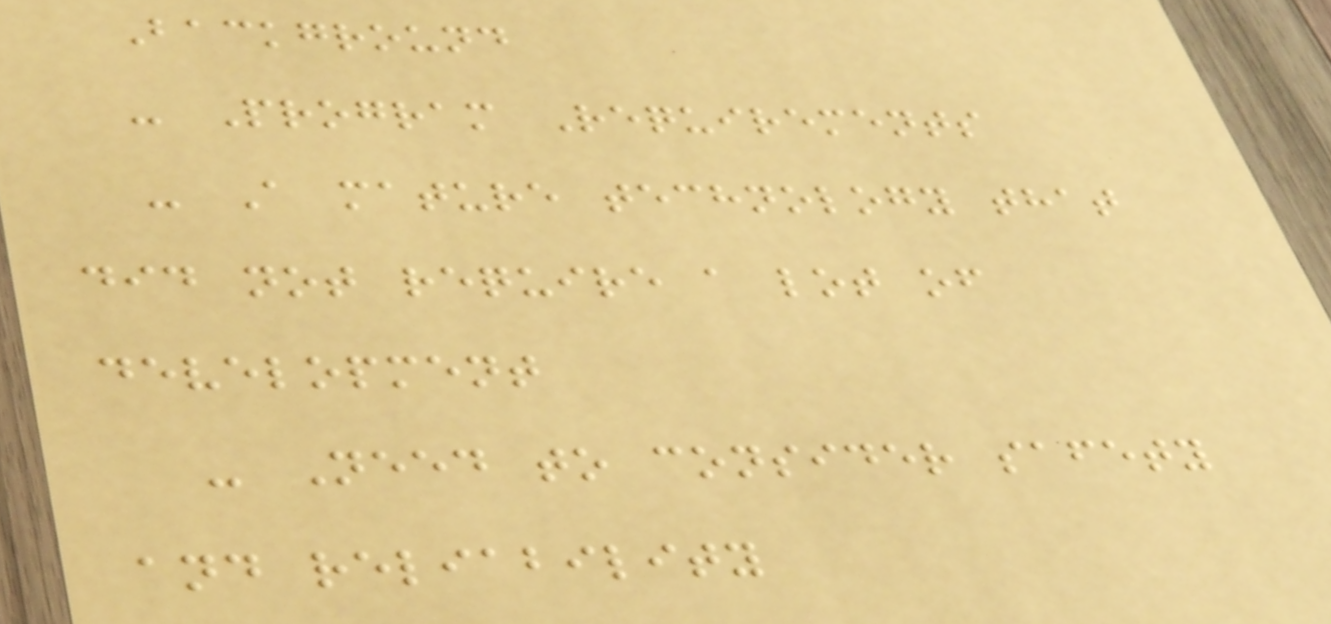Background
- Program Requirements
- A mature technology that
did not require a lot of
development
- Need to consider safety
and reliability
